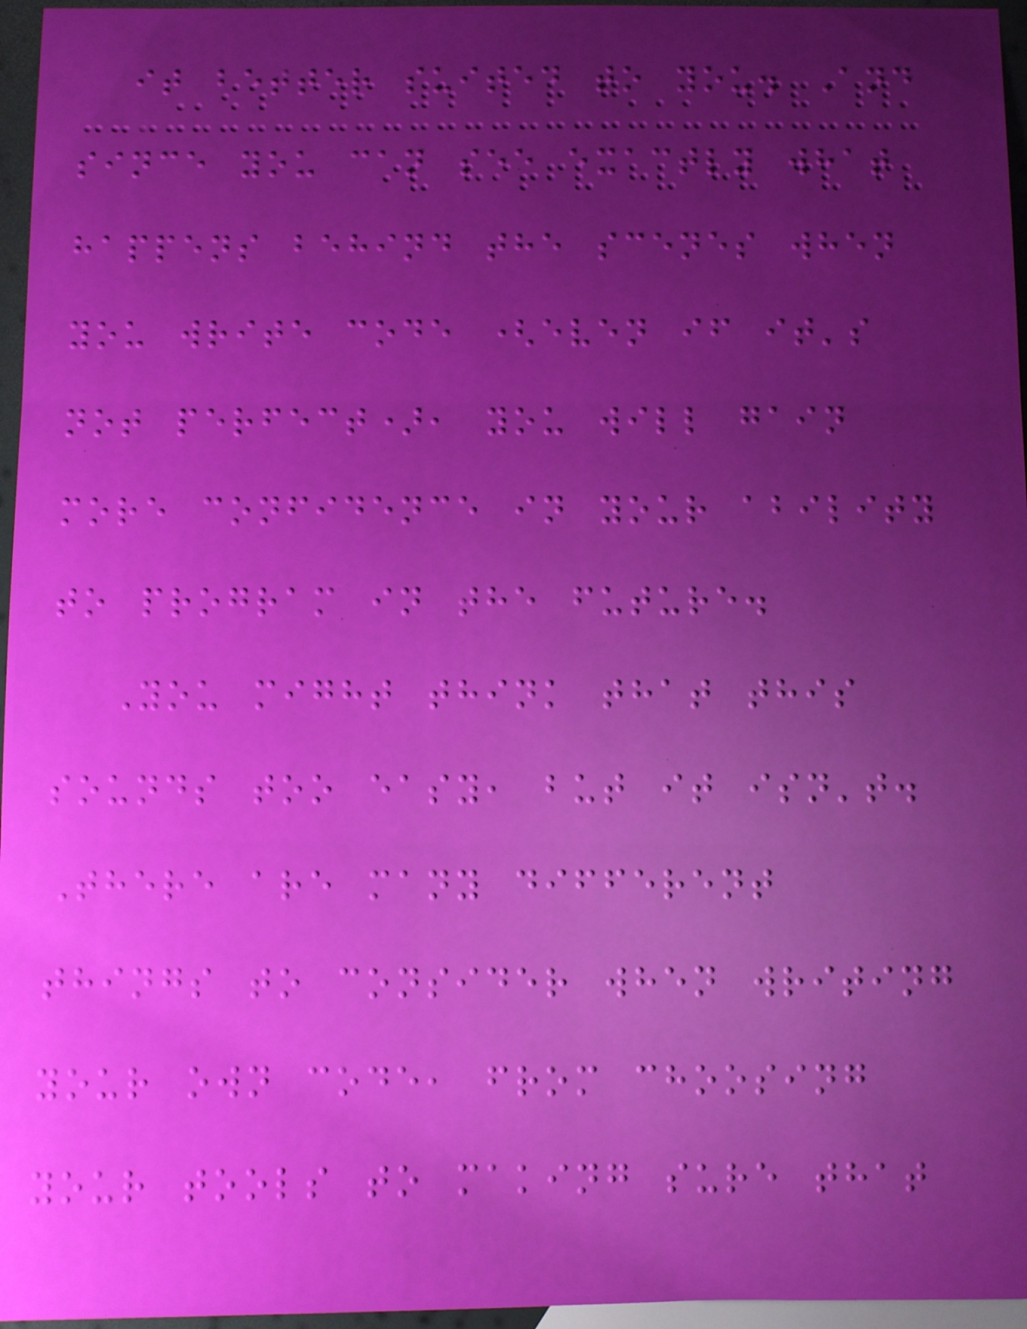it better suited to you. And
since you can see exactly what
happens behind the scenes when
you write code (even if it's
not perfect), you will gain
more confidence in your ability
to program in the future.
You might think that this
sounds too easy, but it isn't.
There are many different
things to consider when writing
your own code, from choosing
your tools to making sure that
